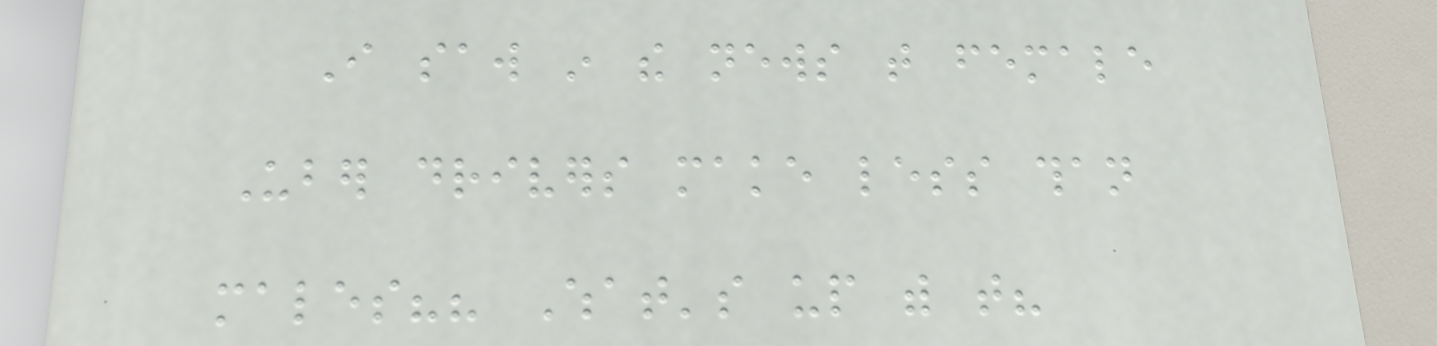I saw in the news that female
Uber drivers make less than
males?? What's up with that?
